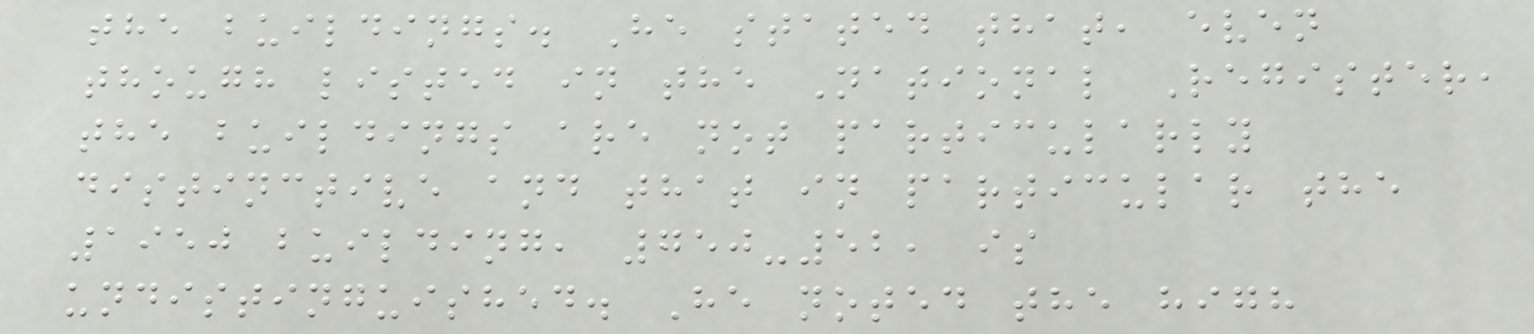the buildings. He stated that, even
though listed in the National Register,
the buildings are not particularly
distinctive and that in particular the
1950 building, 750-52, is
undistinguished. He noted the high
